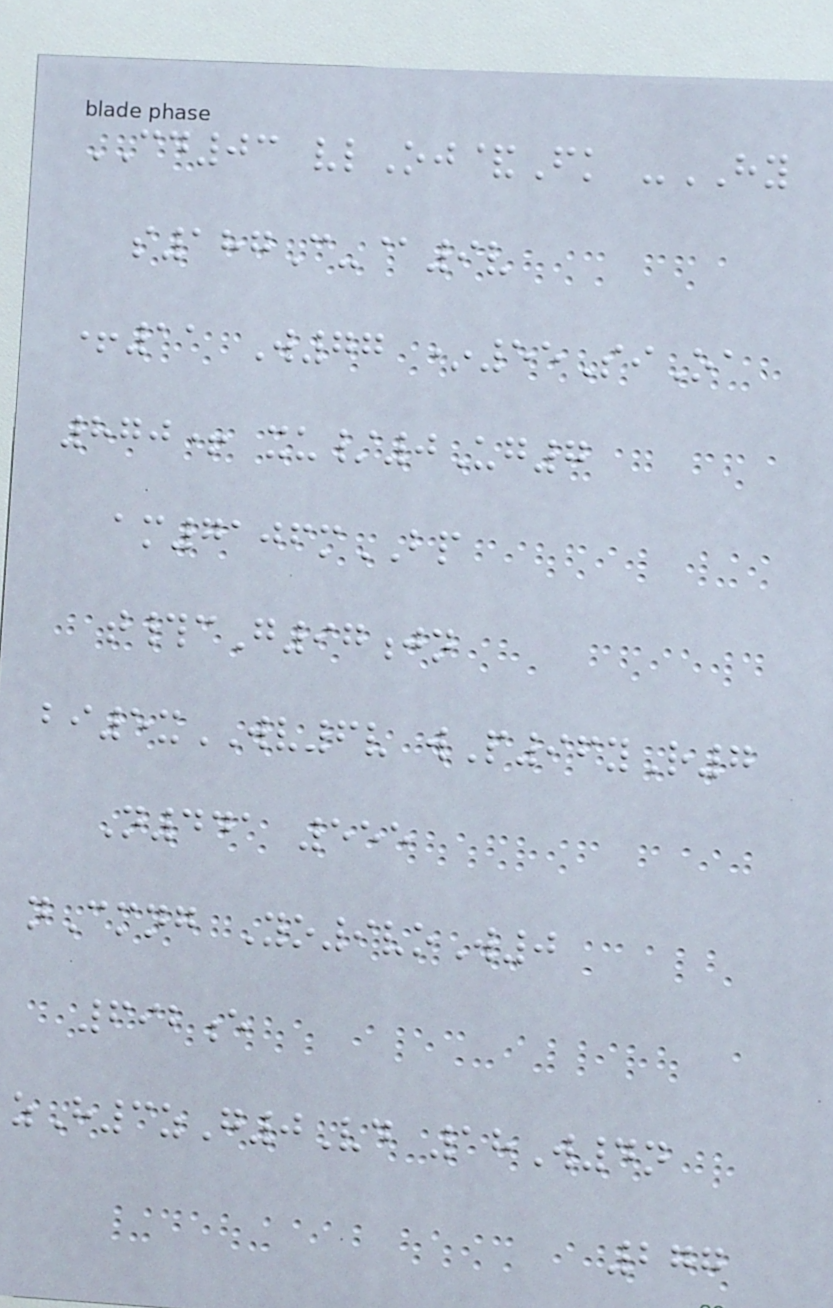CD03 vlOj&Fk -HY
s187C-@9v
+11 W77 *55SiOa
870+ xu/0Ug7
am7106mBP
t#cG97jn
bi5xWV6v wP96yR7
N441 555
nCmng Yo9voW0
692e
zH3zG0Vd 18W4n
277
